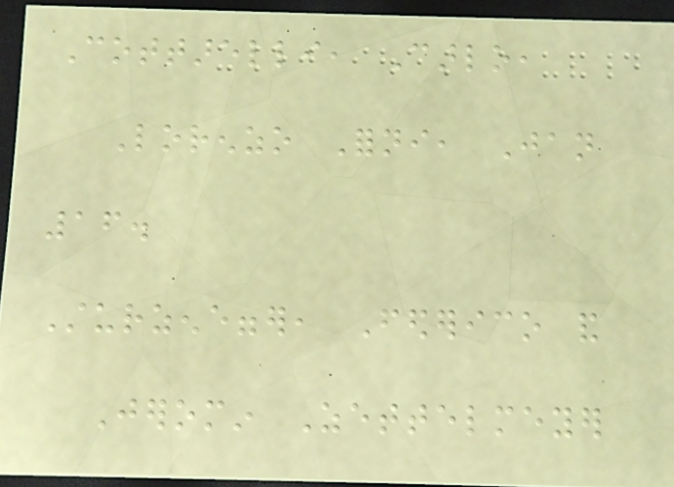Cottarelli, Carlo,
Lorenzo Forni, Jan
16.
Sturzenegger, Federico and
Jeromin Zettelmeyer
